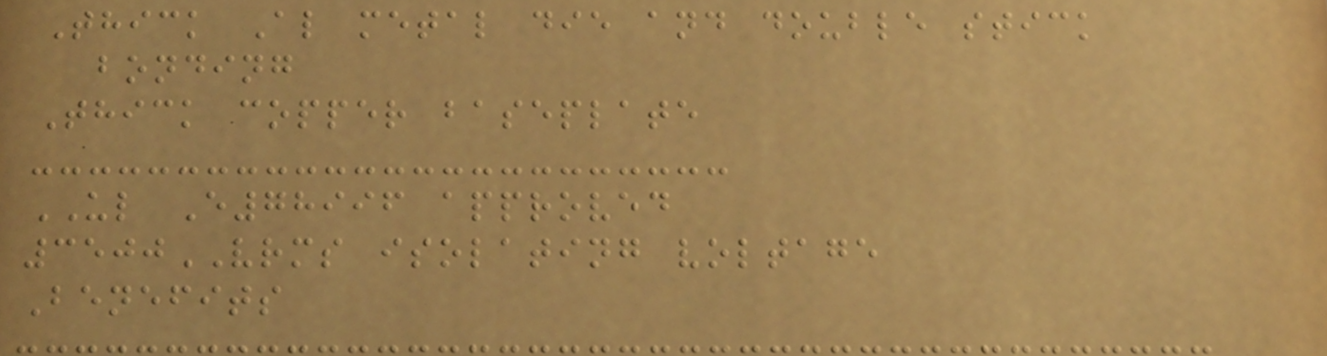Thick Al metal die and double stick
bonding
Thick copper baseplate
UL E78996 approved
3500VRMS isolating voltage
Benefits
